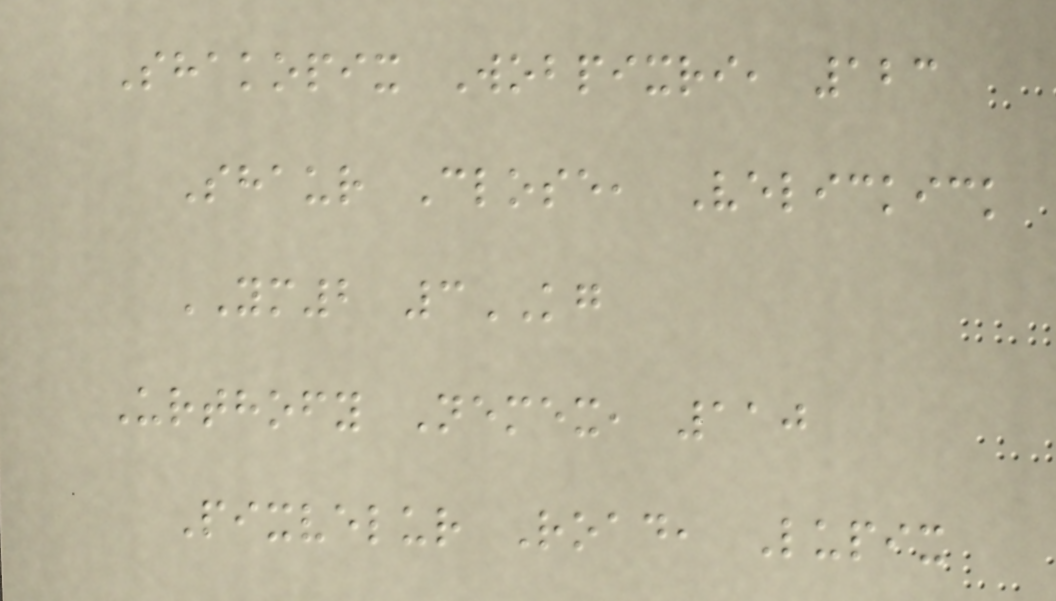Shakopix Wobpixri, 123
Shaur Close, Velickick
YM2 3KG
Urthofy Nemex, 110
Pixvelur Road, Lupix
